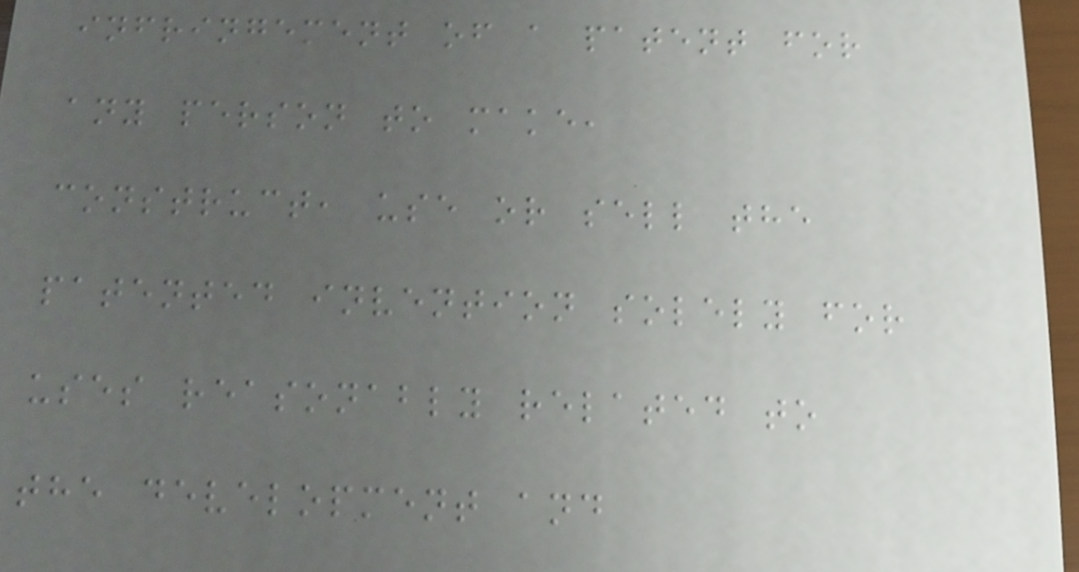infringement of a patent for
any person to make,
construct, use or sell the
patented invention solely for
uses reasonably related to
the development and
